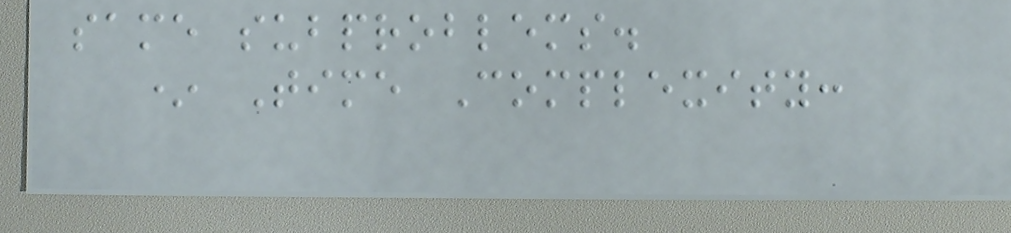same subproblems.
* Time Complexity:
